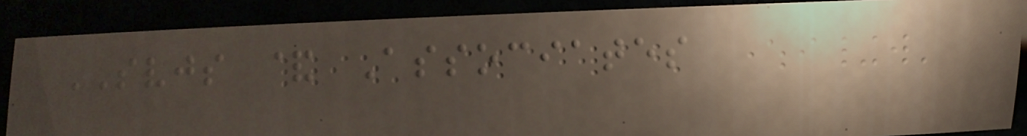SVJS & Associates
